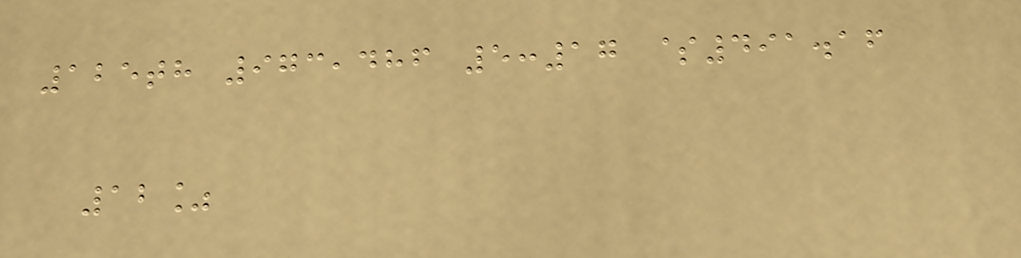125th 973,486 5:17 $491.16
12%
